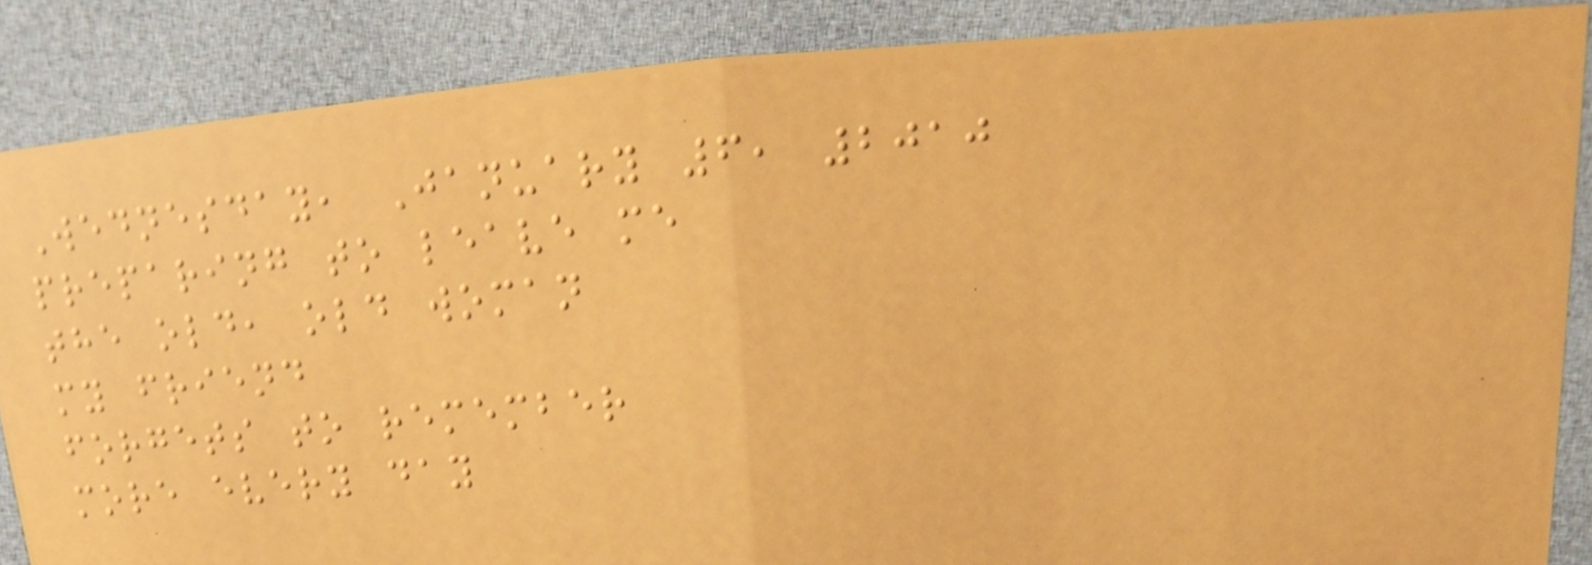Wednesday, January 6, 2010
preparing to leave me
the old, old woman
my friend
forgets to remember
more every day
